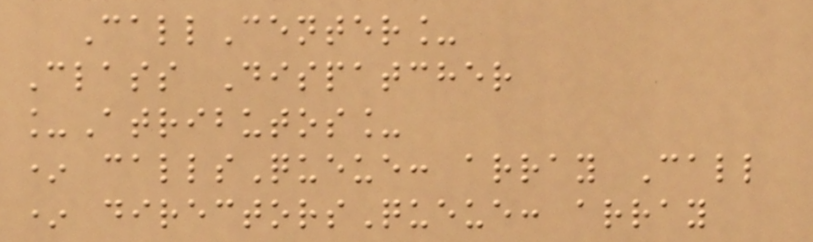CallCenter_
Class Dispatcher
_Atributos_
* callsQueue: array Call
* directorsQueue: array
